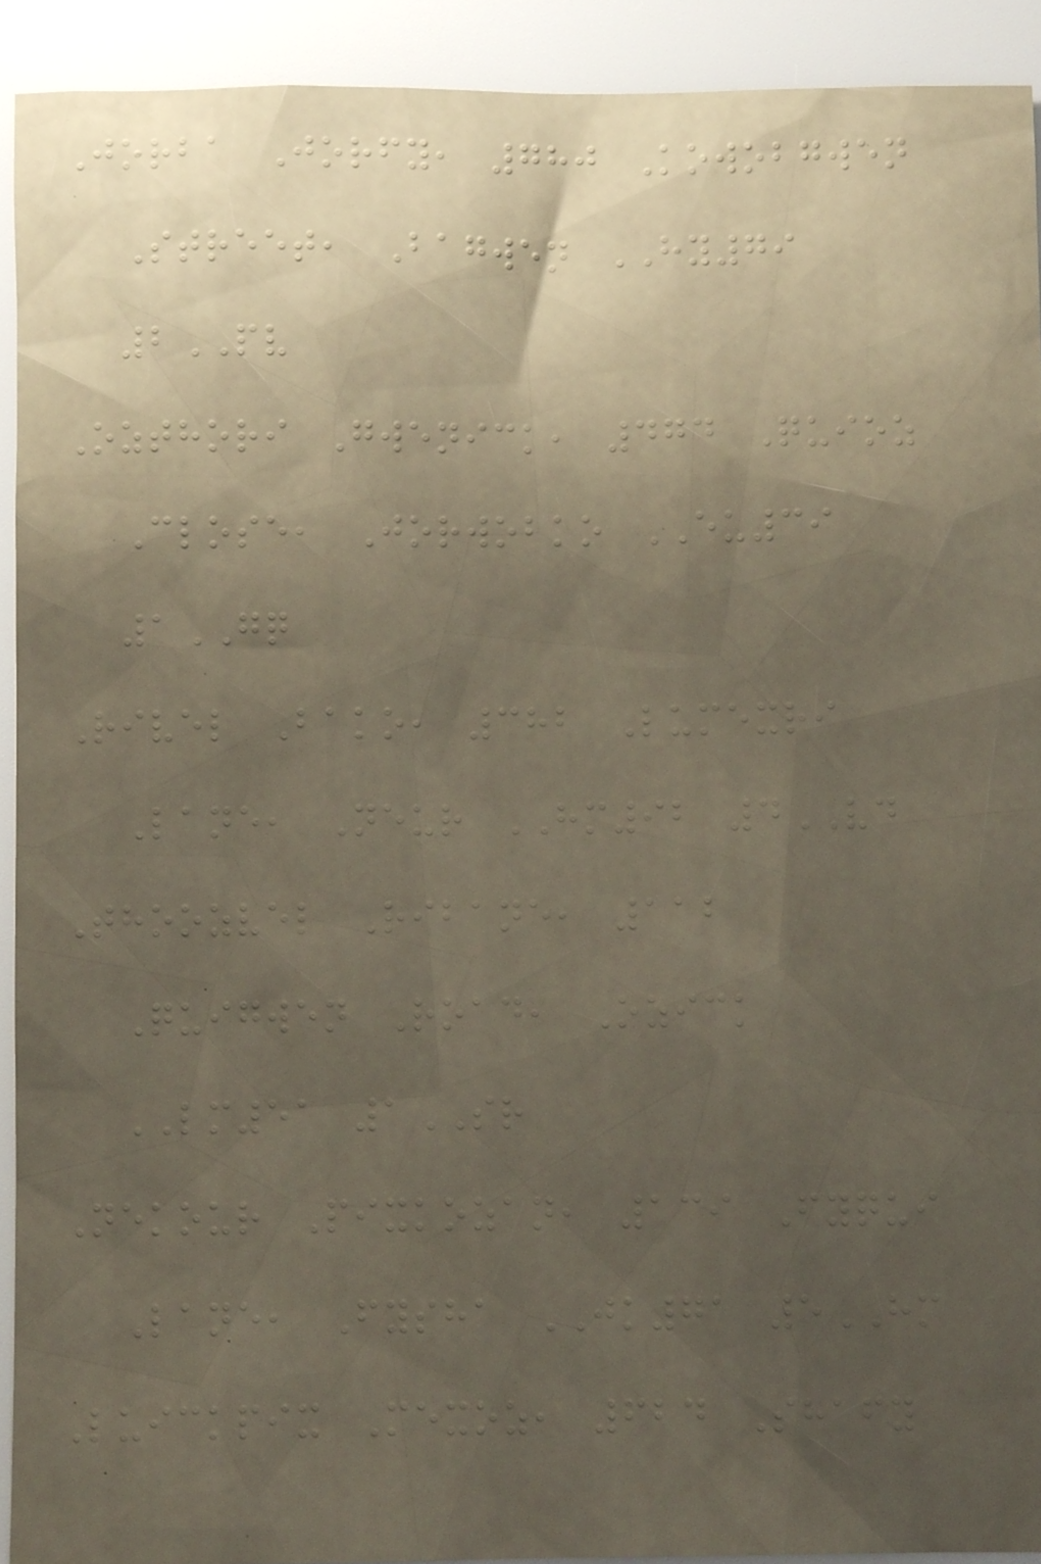Jorba Jorfy, 780 Kowobgwen
Street, Bagwen HY79
2PV
Ozthori Gwenick, 474 Quioz
Close, Jorwobko EU39
1GQ
Rivel Bako, 382 Lumexri
Lane, Neur HM92 4VD
Thoozvel Ribane, 112
Quigwen Road, Ozick
LM51 1SR
Nekour Pixkozan, 139 Fyqui
Lane, Fysha JK71 5HM
Luickpix Mexoz, 624 Shafy
